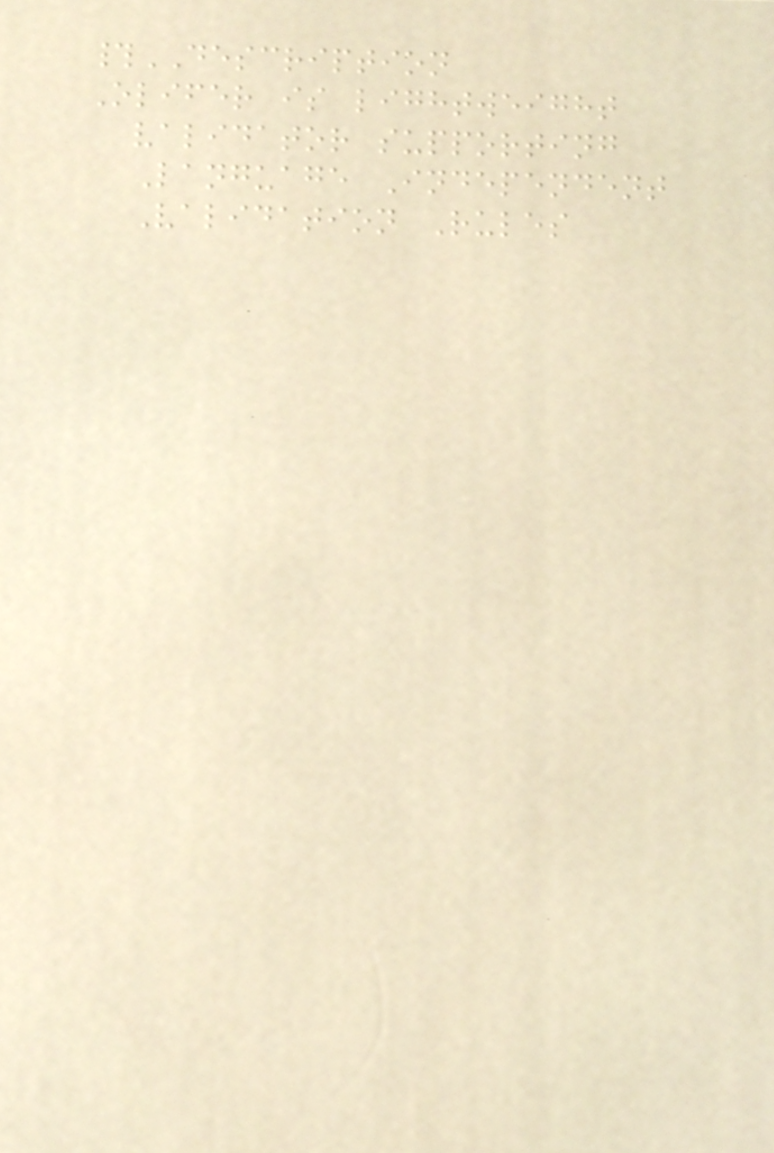#DESCRIPTION
Olifer is lightweight
validator supporting
Language Independent
Validation Rules
